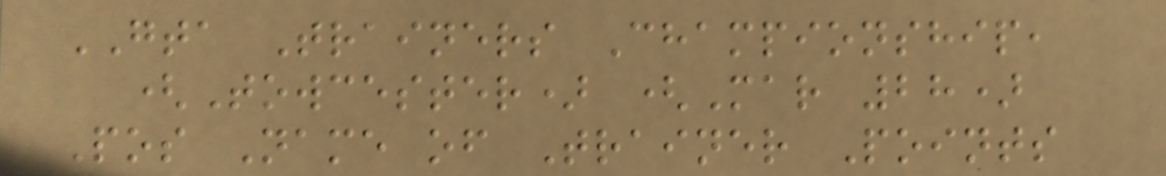GTA Trainers Championship,
(Towcester) (Mar 28)
Pos Name of Trainer Points
